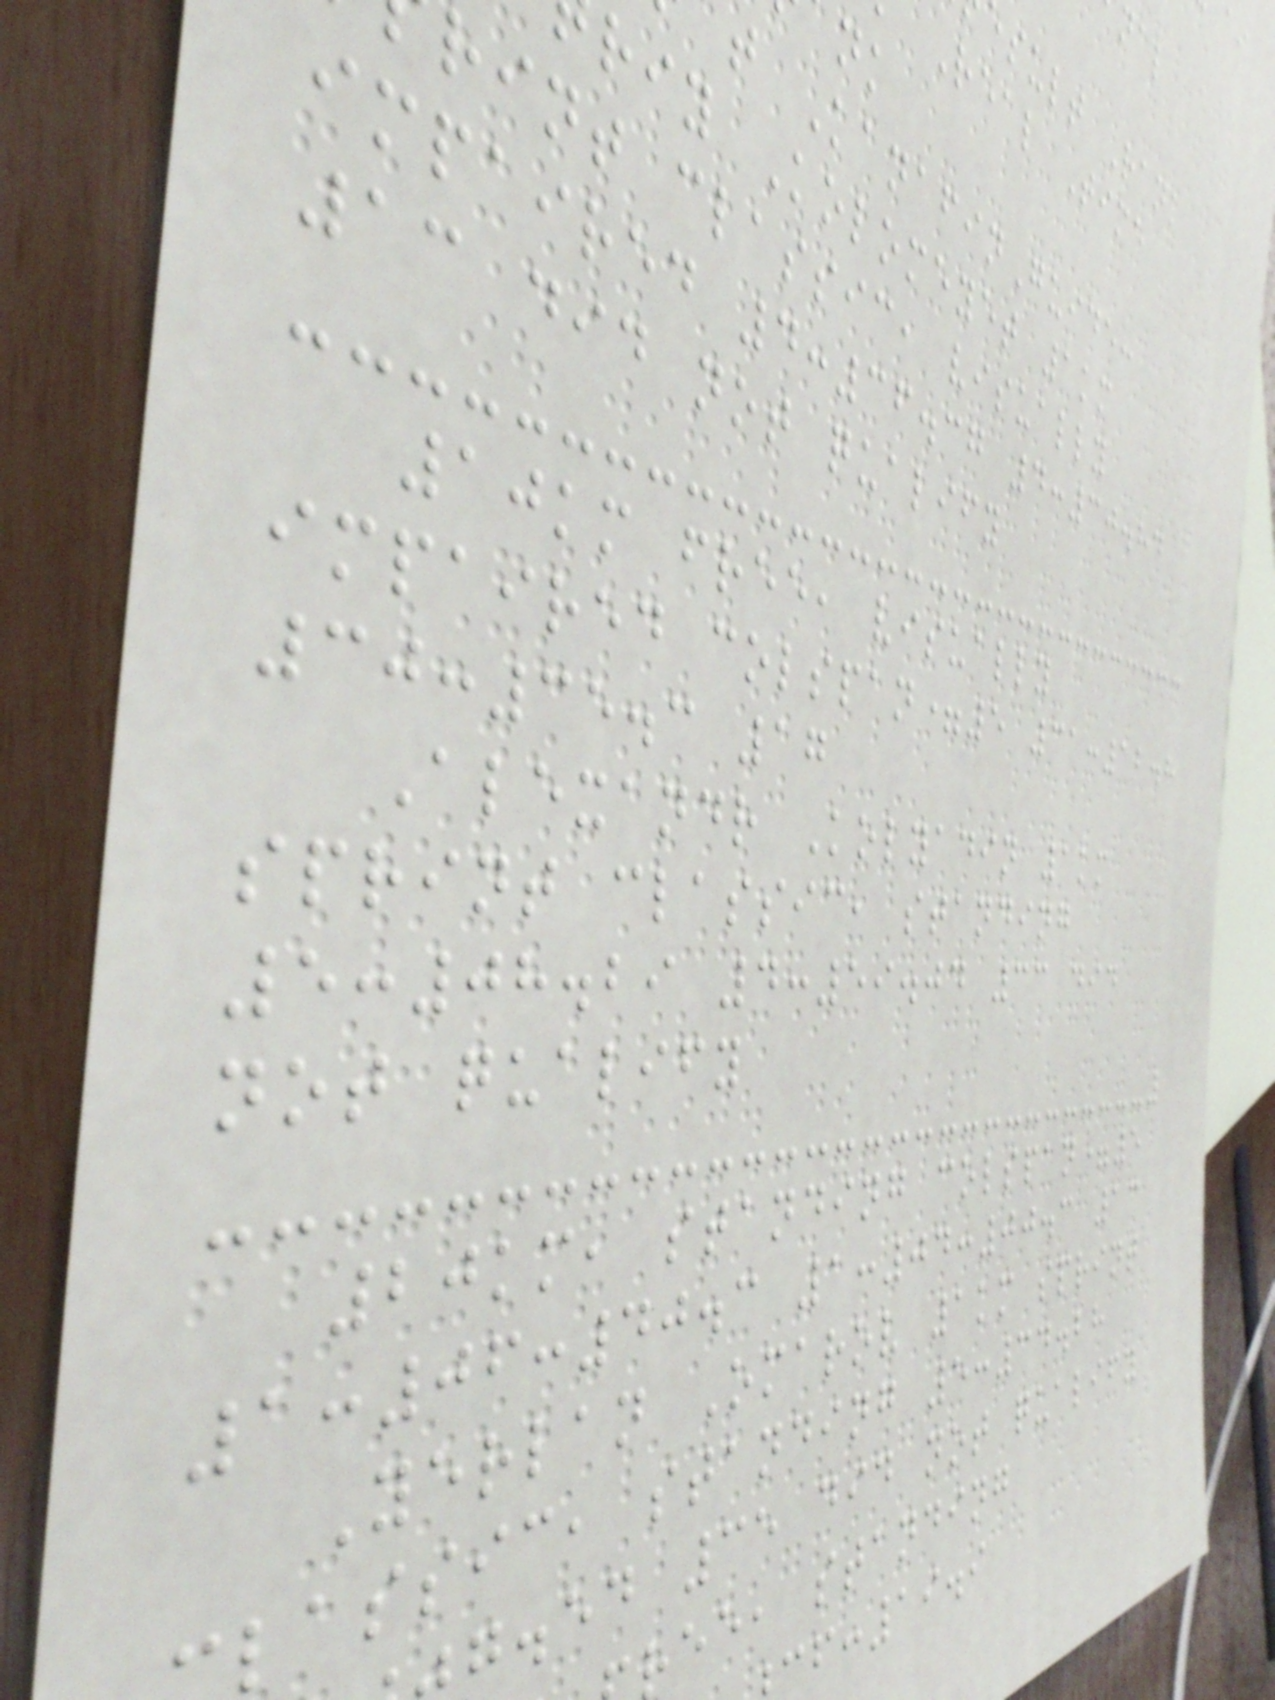sult Rank
Real Time
t KanafinGuide:
riy Kolomeyet 1km
rint classic, visually
impaired 4:36.37 4:30.84
13 did not qualify
10km free, visually
impaired colspan=5 31:12.8
30:35.3 17
Alexandr Kolyadin 1km
sprint classic, standing
5:08.29 4:59.04 33 did
not qualify
20km, standing colspan=5
1:06:40.3 1:04:00.3 13
Yerlan Omarov 1km sprint
lassic, standing 5:34.28
g.ed 35 did not qualify
ree, standing
:19.9
